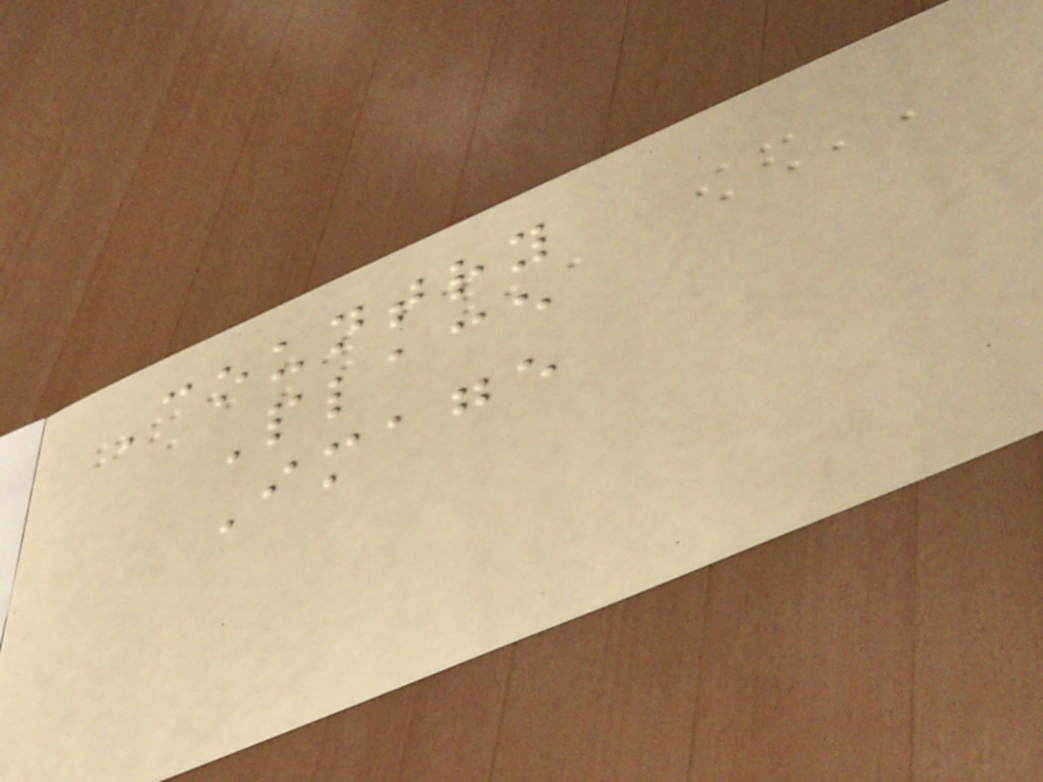Country
Place
Image
